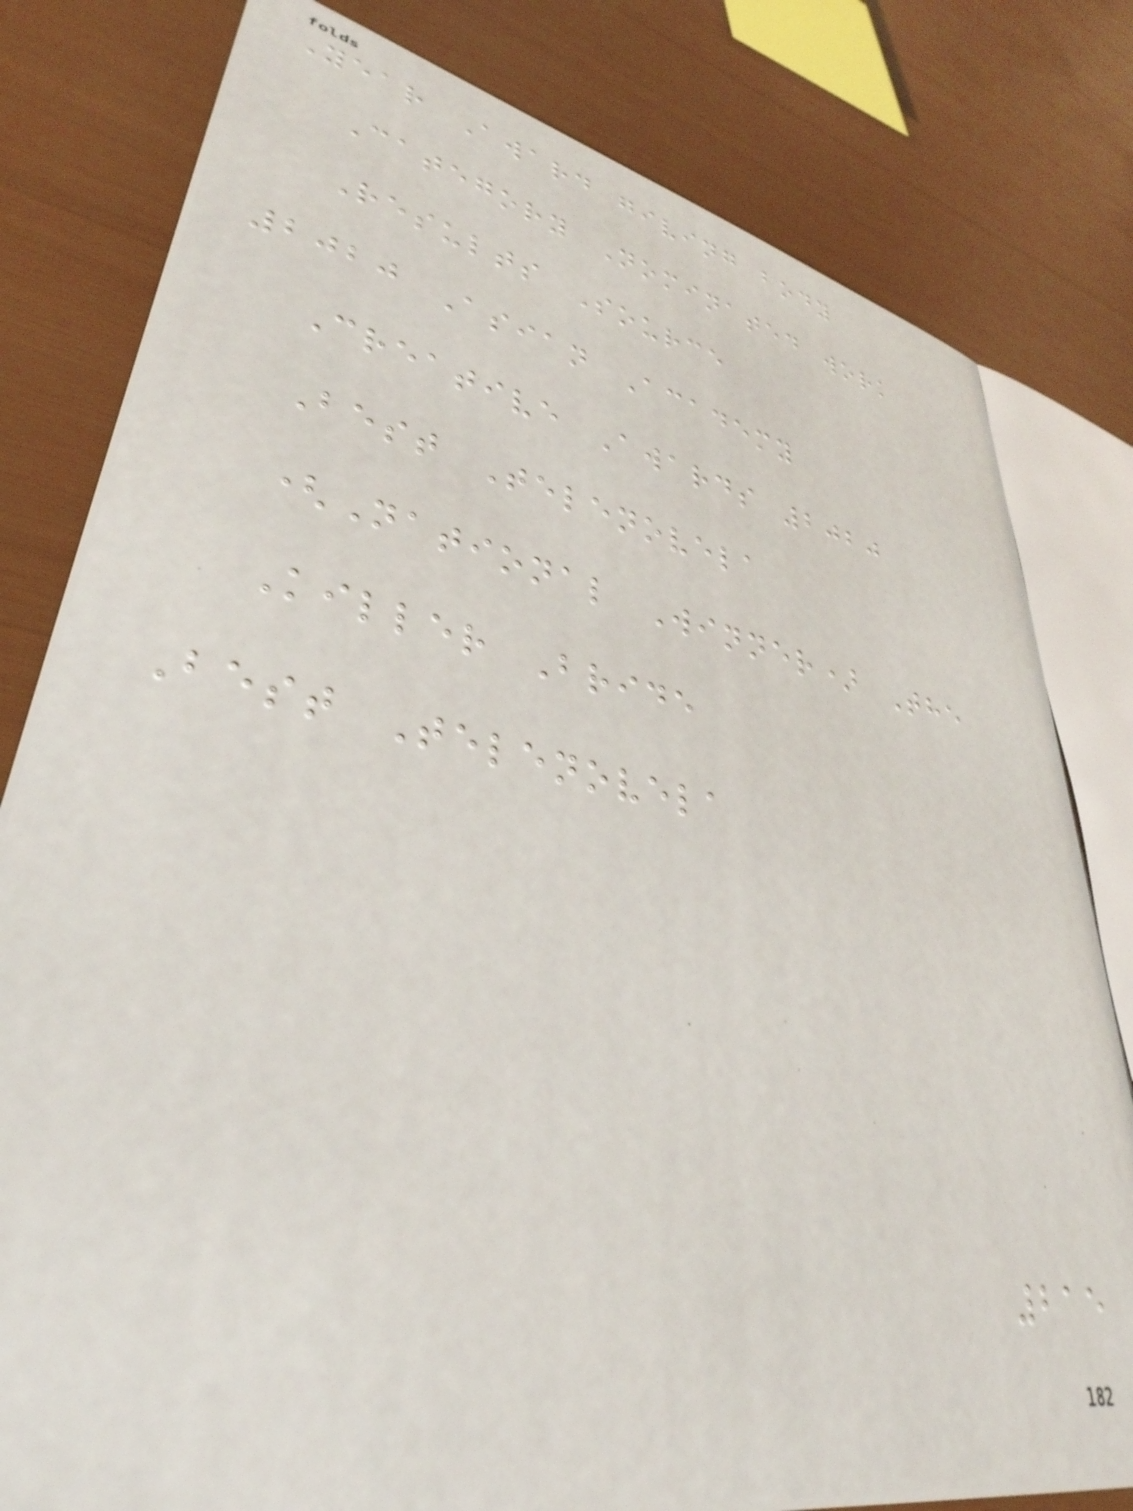Year Award giving body
Category Nominated work
Results Source
2020 Asian Academy
Creative Awards 2020
Best Telenovela
(National Winner) The
Killer Bride
Best Telenovela
215
